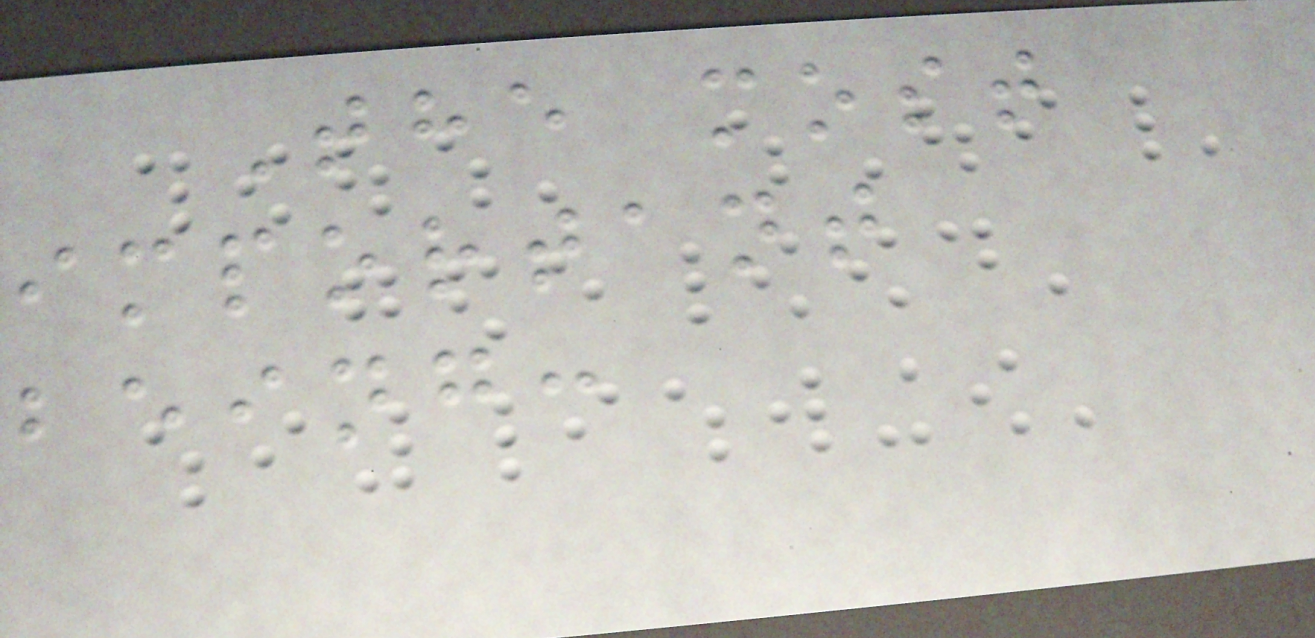The most
important
being:
